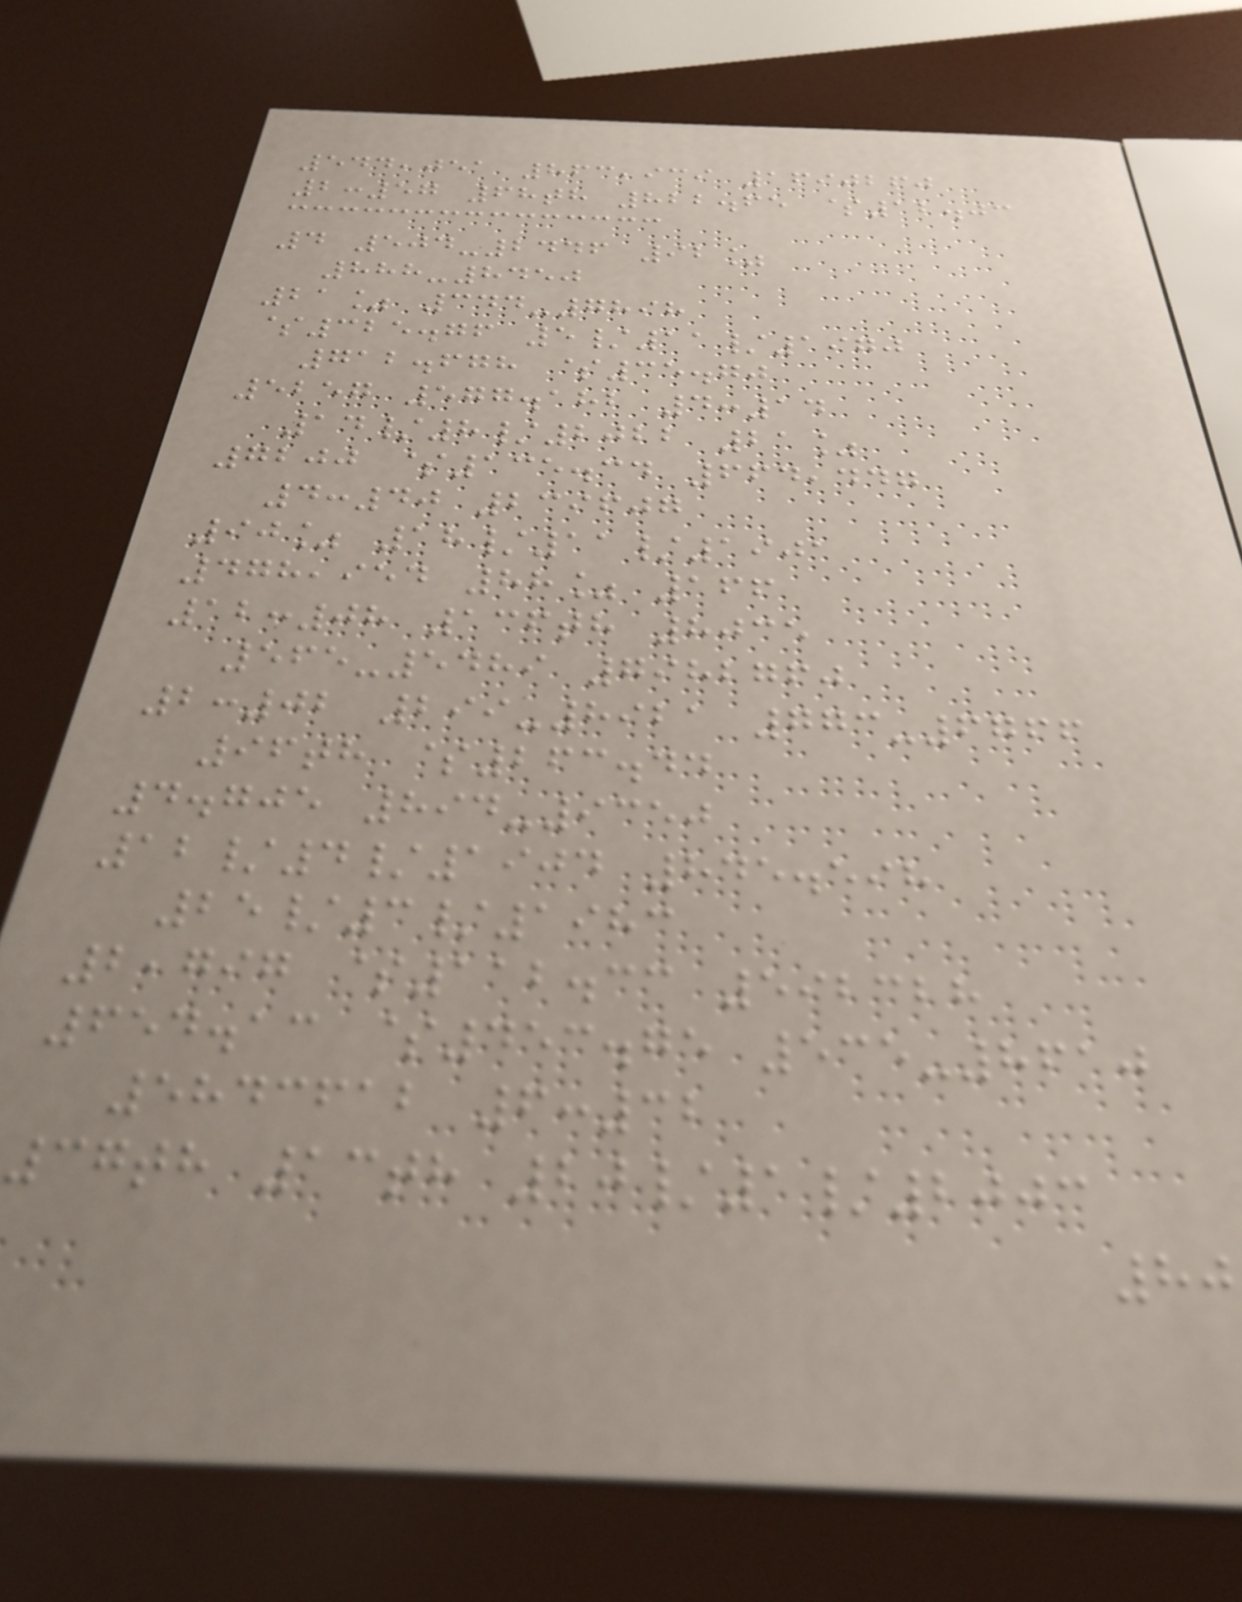544,051 863,939 1690260
2:57 68th 822.65 $12.03
4 504-2446 92%
888-8450
21% 344-7898
$325.76 5/11/1970
712.678 $35.70
5257 577.182 4:14
14/8/2022 21%
7200 $135.34 664,447
4:40 239607
90% 18/11/1901
478,954 88% 166
12:08 136th 8035
565-5489 7982760
2:02 299-8921 773-6766
96th $263.44
4.705 894-9350
12/4/1904 845.598
25/3/1983
2,797 $112.33 592328
654.13 $453.75 535-8610
5843612 6:32
37th 13th 20/1/2003
80
